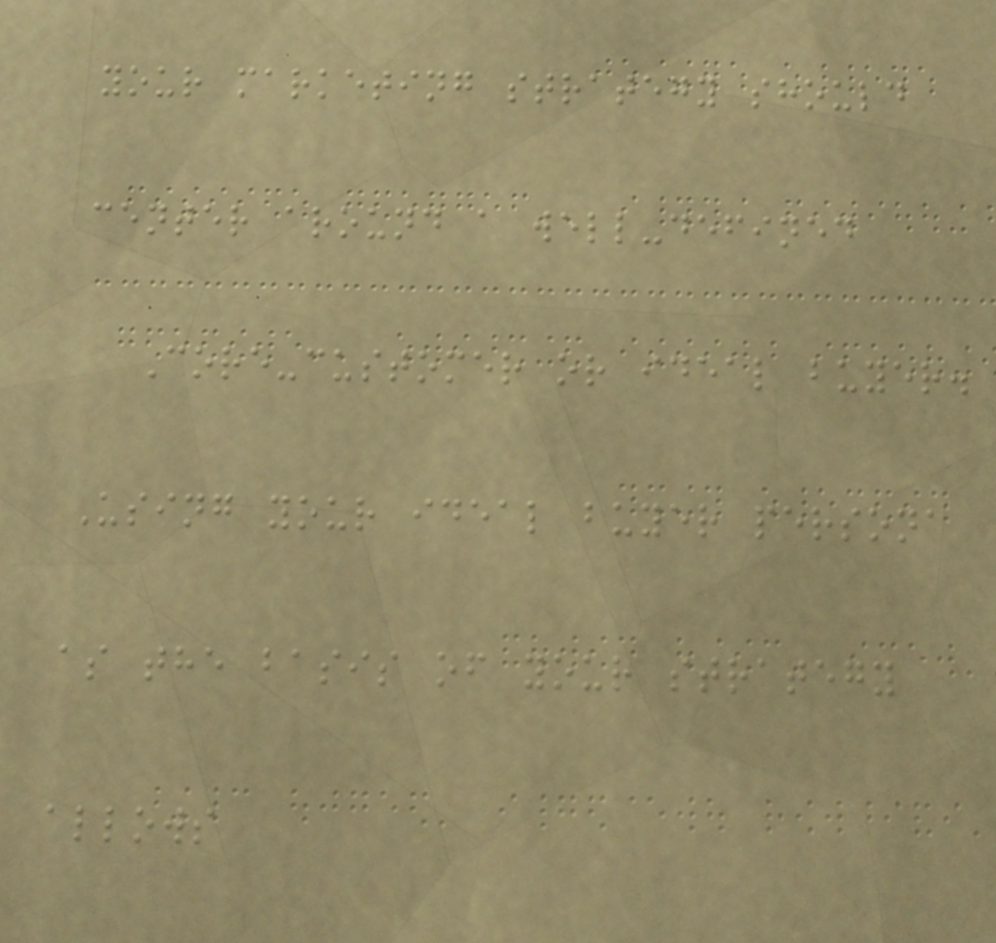your marketing strategy should
center around a well-defined
Core-customer or ideal buyer.
Using your ideal buyer persona
as the basis of your strategy
allows
